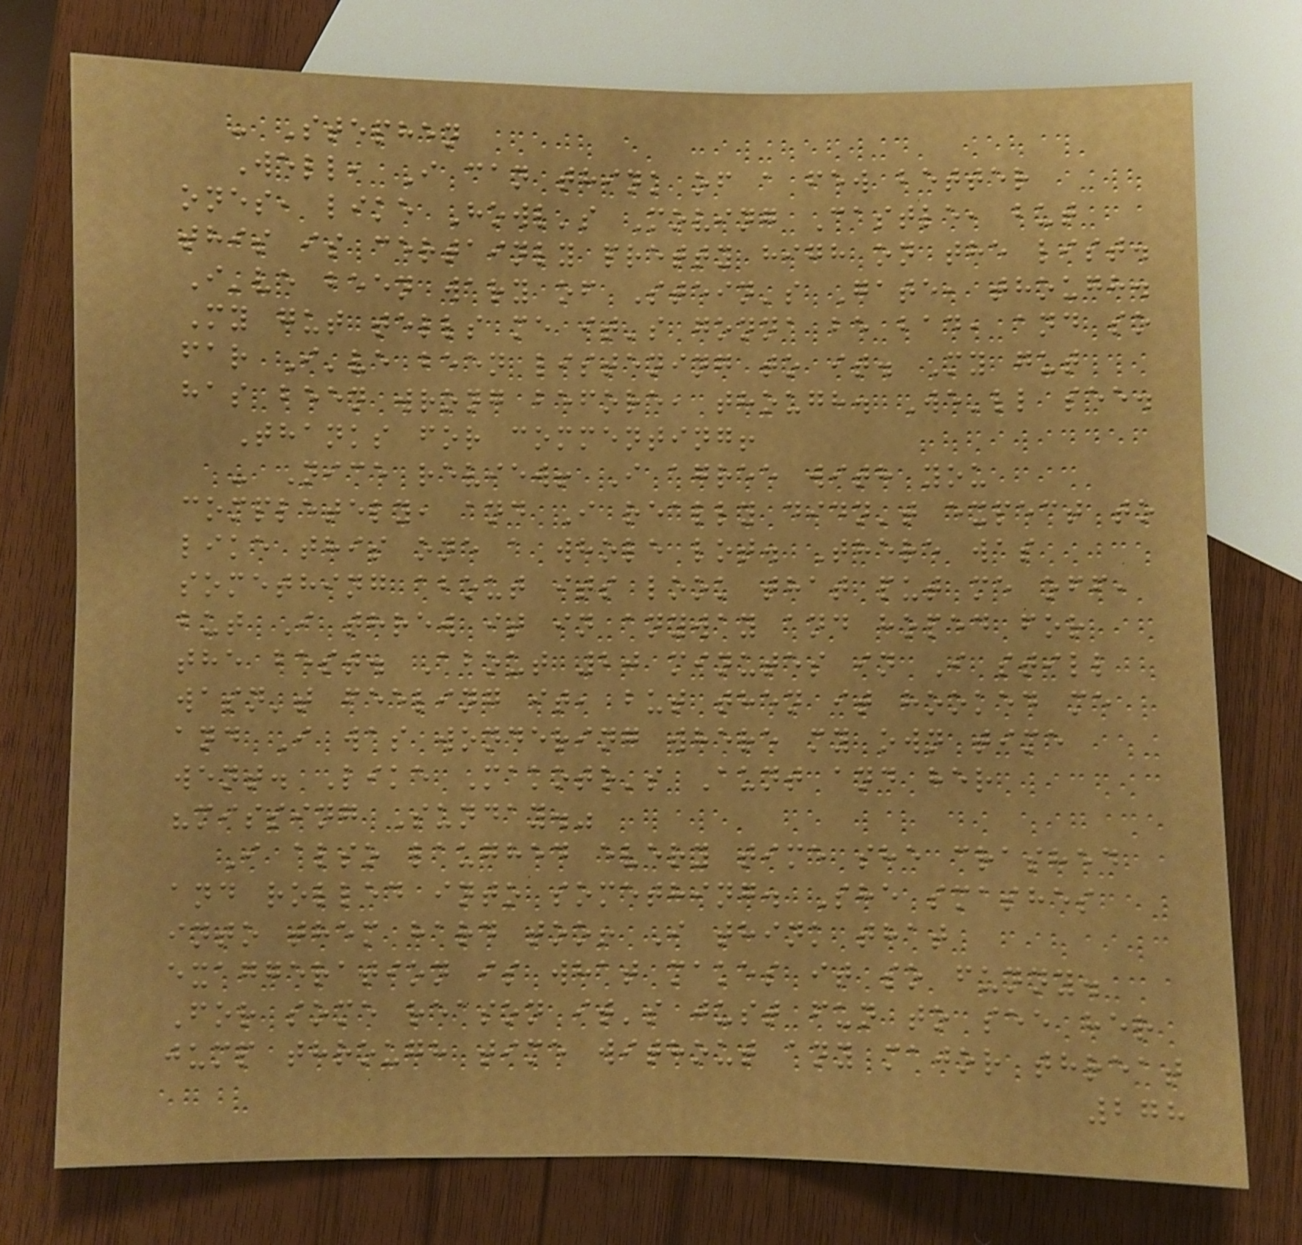- Stephen
Well, I can think of a few better
ones, like Howl's Moving Castle, but
this is certainly pretty high on the list.
I've been wary of Stein's Gate, though.
My gut tells me it's gonna be bad, and so
far I've been listening to it. My gut
has been wrong before, though. We'll see.
Thanks for commenting!
- Nice review! I agree with you
completely, and I really didn't expect to
like this one a whole lot. There was
something about its look that put me off,
but I threw it in anyway and hoped for
the best. About 20 minutes in I still
wasn't feeling it, but then it hooked me
and I was wondering where my own time
went. Like Makoto's Aunt and her
"missing Sunday."
I also laughed every time she crashed
and rolled into something. She smashes
into them hard too! I think that
exaggeration is what makes it so funny.
For some reason it's just fun to see her
jump through time without any major threat
278
